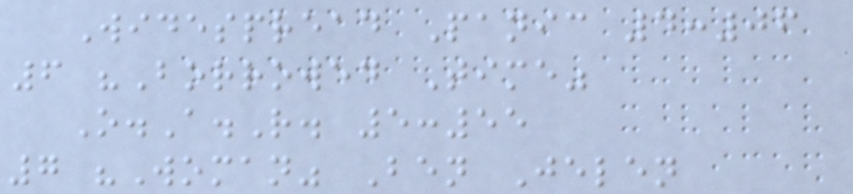Widespread Panic 4:06
6 "Borrowed Time"
O.A.R. 5:55
7 "Woman" Ben Jelen
